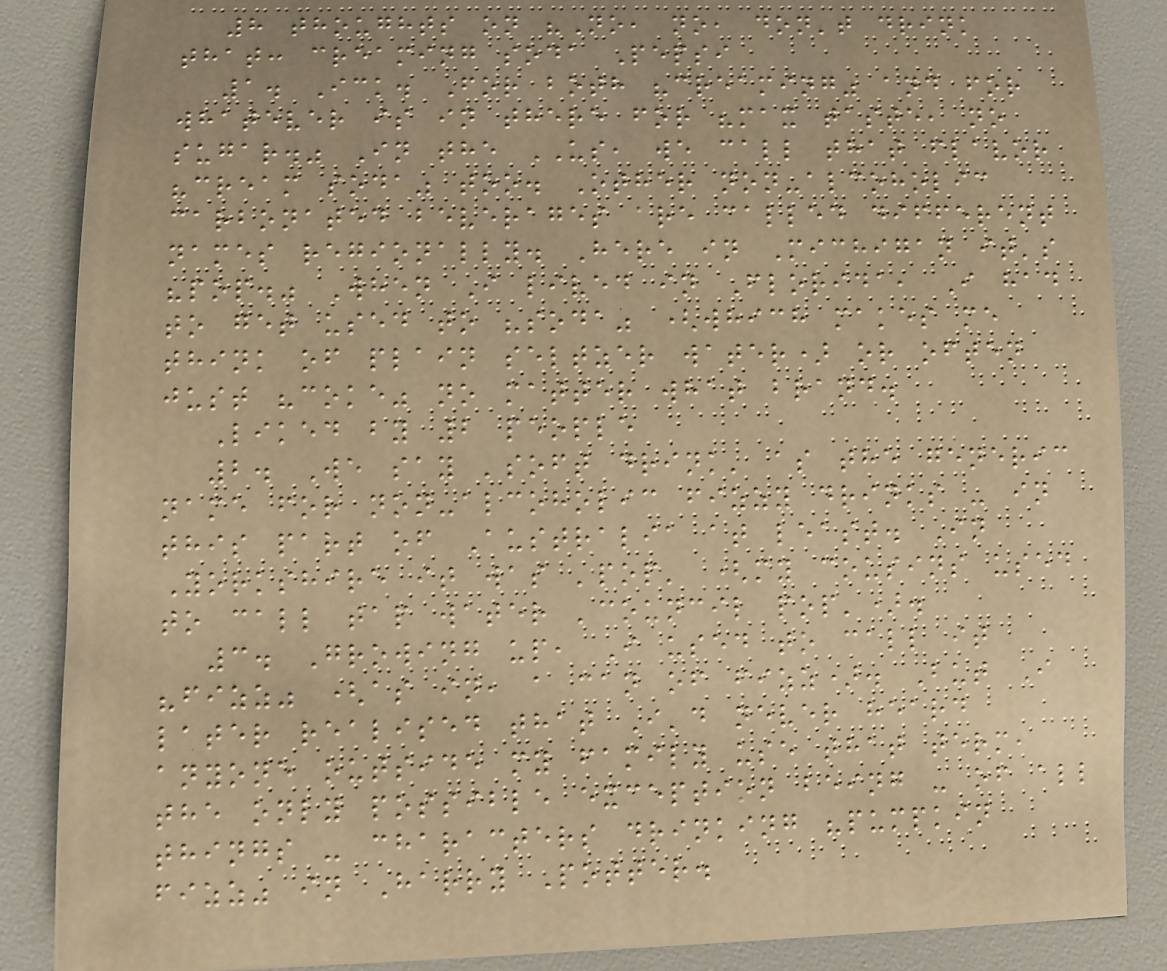8 thoughts on "No, no, don't drink
that: creaming soda Pepsi
1. Ick. For both "creaming" and for
whatever is in there for "max taste, no
sugar." In the US, we call that flavor
"cream soda" too. Other non-alcoholic
carbonated beverages are called different
names regionally. Here in Michigan it's
"pop." When I lived in Florida, I had
to get used to "soda" (which makes me
think of plain seltzer water) or often
just "coke" no matter what brand.
Liked by 2 people
2. We say 'soft drink' as the generic
name for non-alcoholic fizzy drinks - in
this part of Australia at least. In
Yorkshire it was 'pop' (my cousins used
to call tap water 'council pop').
3. Growing up, I used to call it
"fizz" (as in, a can of fizz). But I
later realised that I'd never heard
anyone outside my family use that term,
the only possible exception being - of all
things - characters drinking "pumpkin
fizz" in Harry Potter.
